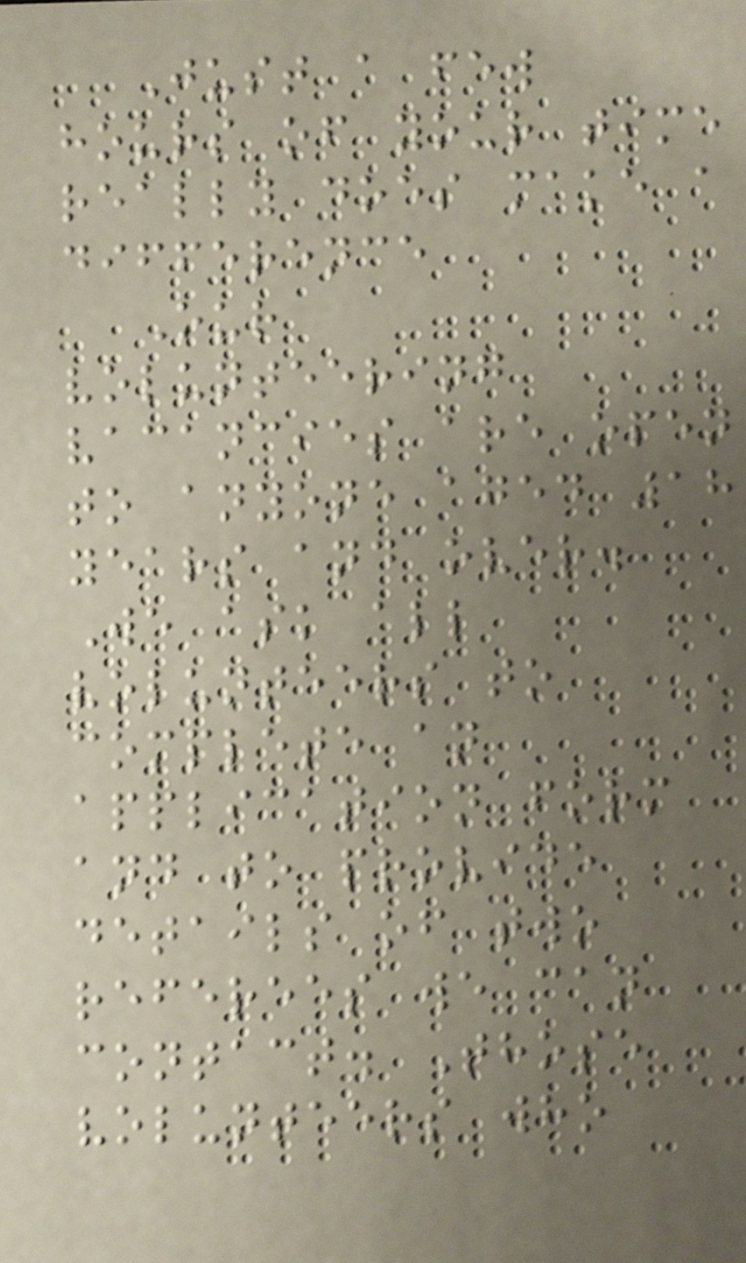Just a few
hours of your time
really does make a
difference
Our
volunteering
vacancies are open
to anyone aged 18
years and over.
We ask all
volunteers to
complete an
application form
and to provide
details of two
referees we can
contact. Those
volunteers who
